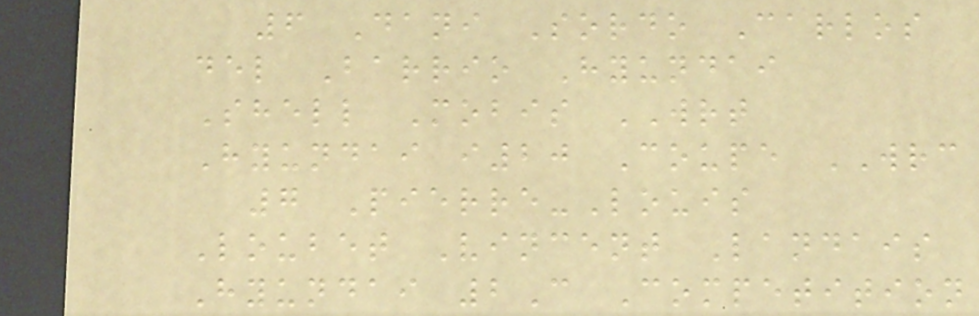6 Dani Sordo Carlos
del Barrio Hyundai
Shell Mobis WRT
Hyundai i20 Coupe WRC
7 Pierre-Louis
Loubet Vincent Landais
Hyundai 2C Competition
